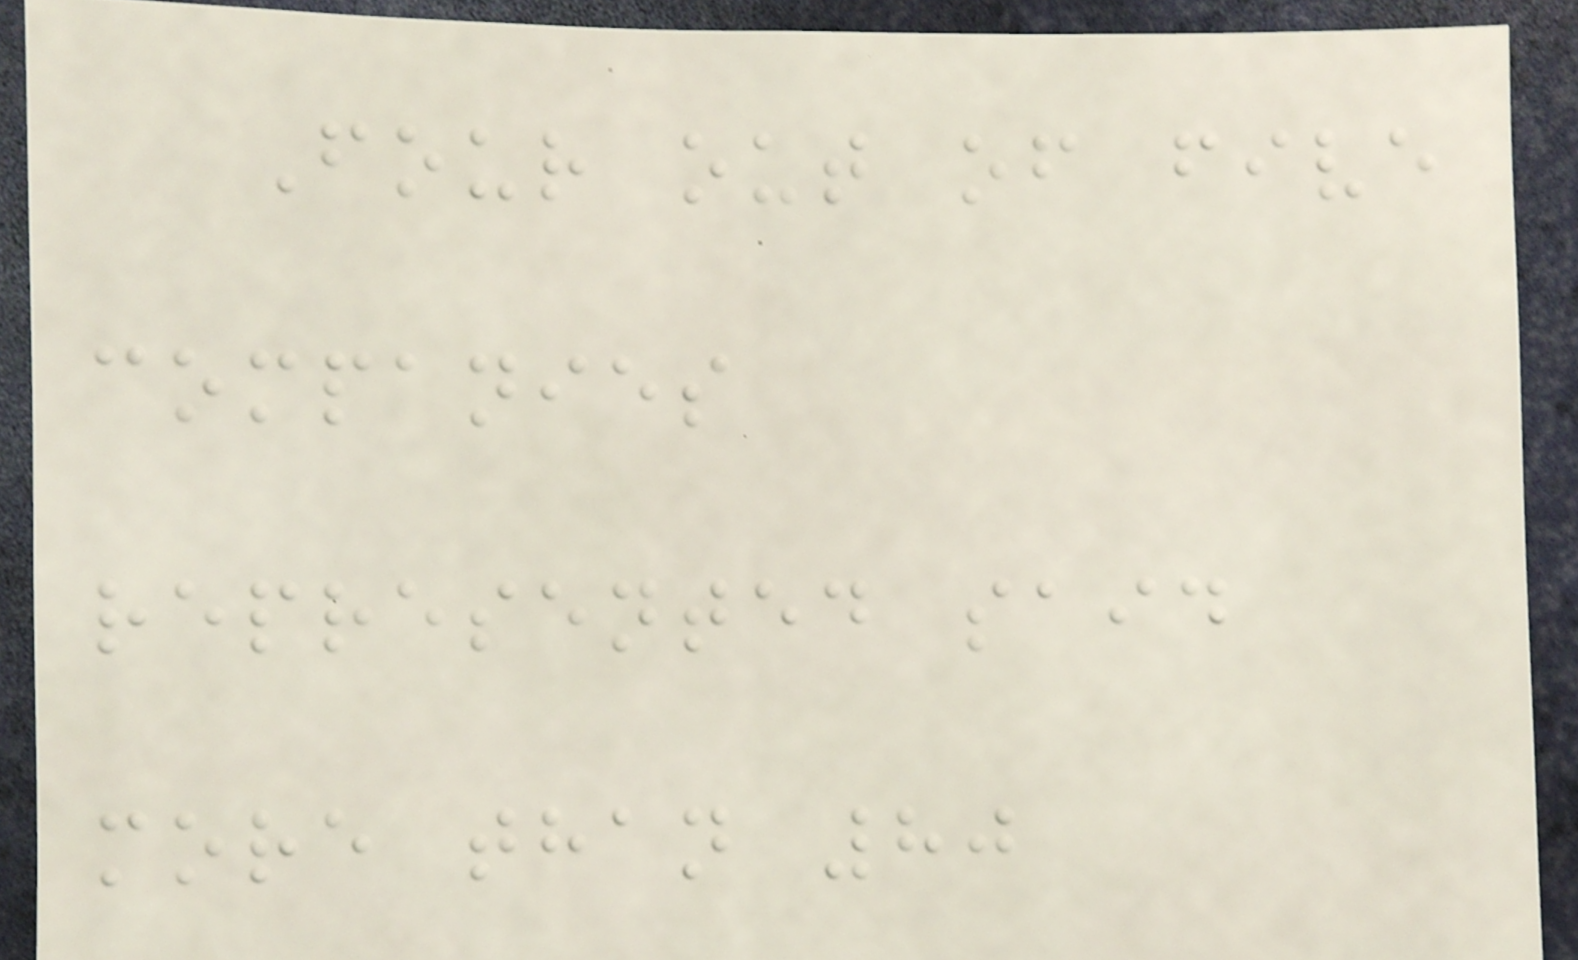Four out of five
companies
represented said
more than 80
